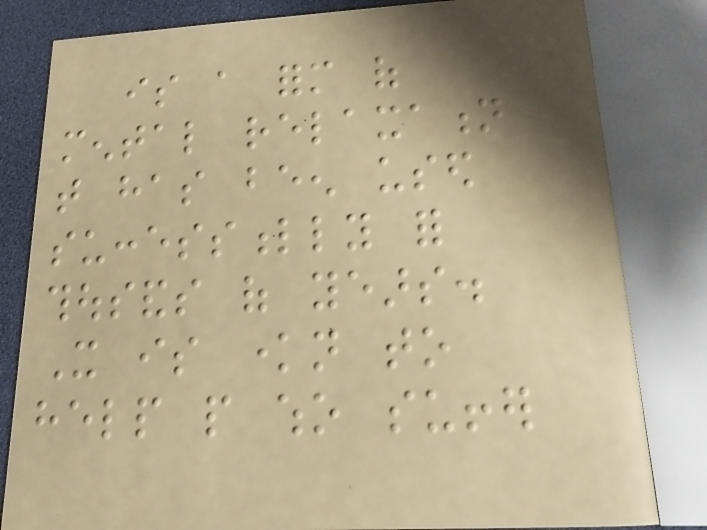is a form of
mental relaxation
that has been used
successfully for
thousands of years.
It is known to
help people who suffer
